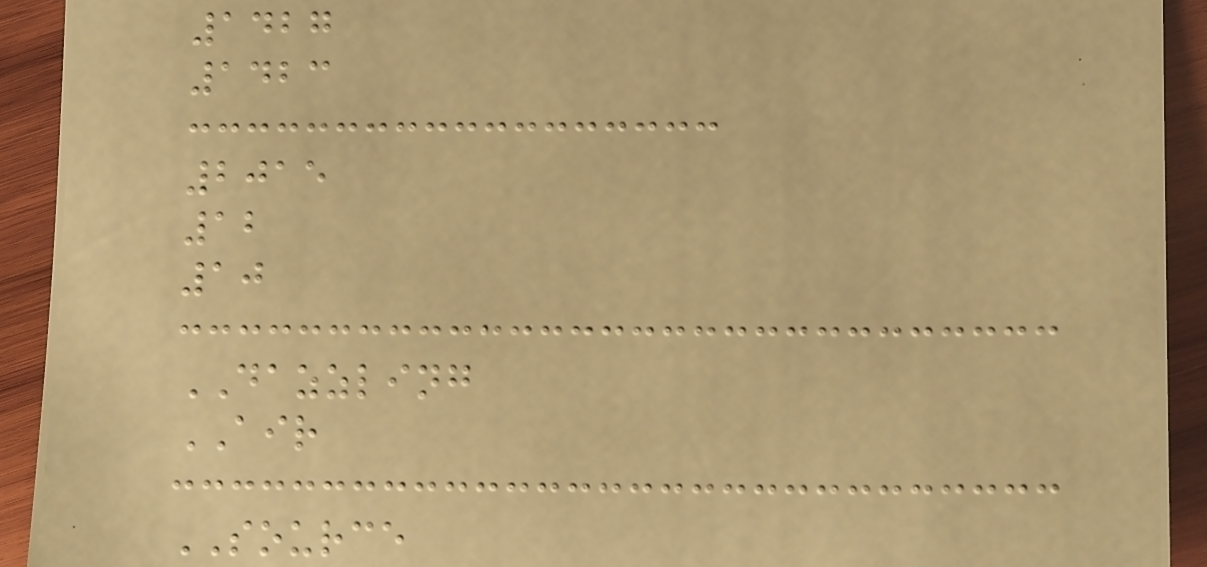1427
1423
2015
12
10
DAZZLING
AIR
SOURCE
